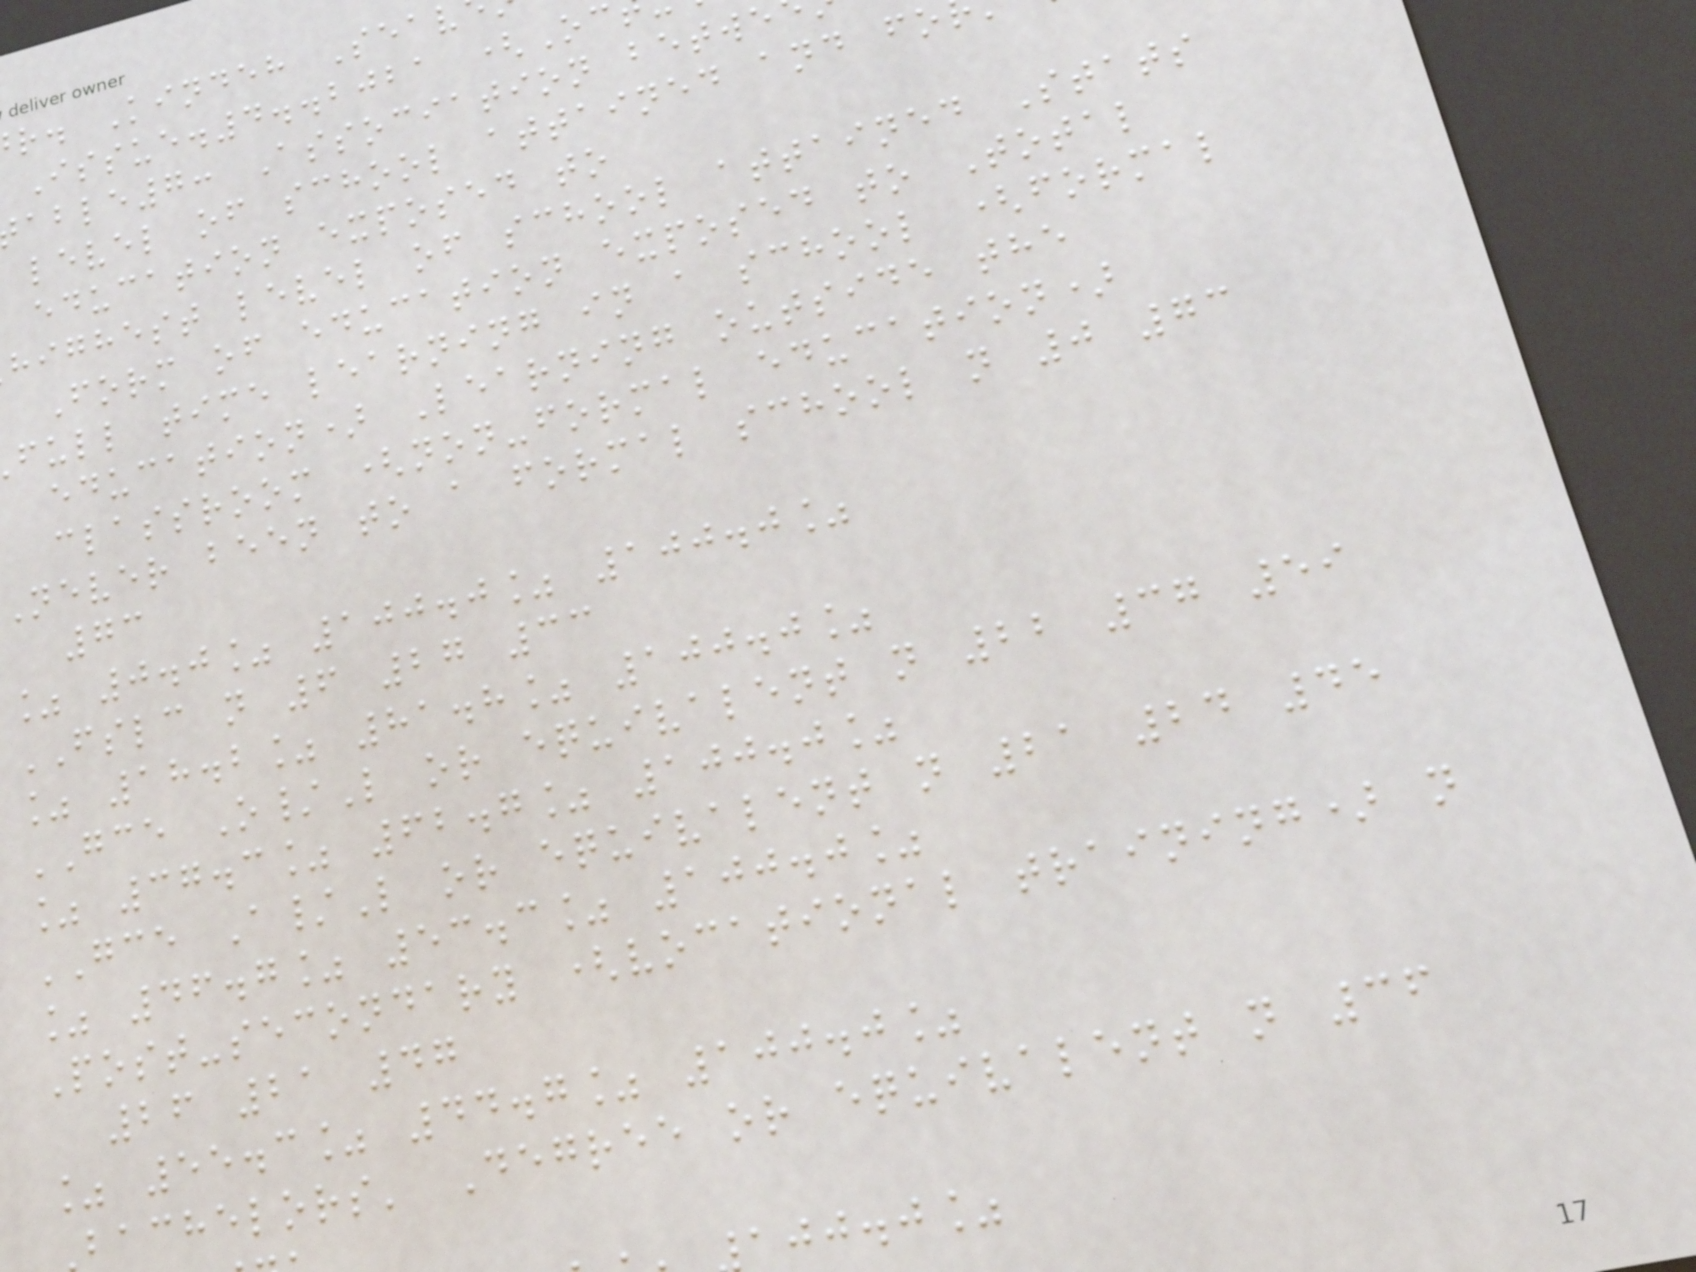r. Kindeh Seav
Issue.4..2021 (Oc
able7: Association betwe
level of school attained and fo
education exposed to
highest level of school attained Stats
Form of education exposed to Total
full time learning in a school (formal
education) Learning outside the
classroom (non-formal education)
Never been to a formal school n 0 73
73
% 0.0% 100.0% 100.0%
FSLC n 6 27 33
% 18.2% 81.8% 100.0%
GCE O/L or equivalent n 22 37 59
% 37.3% 62.7% 100.0%
GCE A/L or equivalent n 21 24 45
% 46.7% 53.3% 100.0%
Post-secondary (vocational training) n
26 21 47
% 55.3% 44.7% 100.0%
bachelors' Degree or equivalent n 36
ajj.j%
